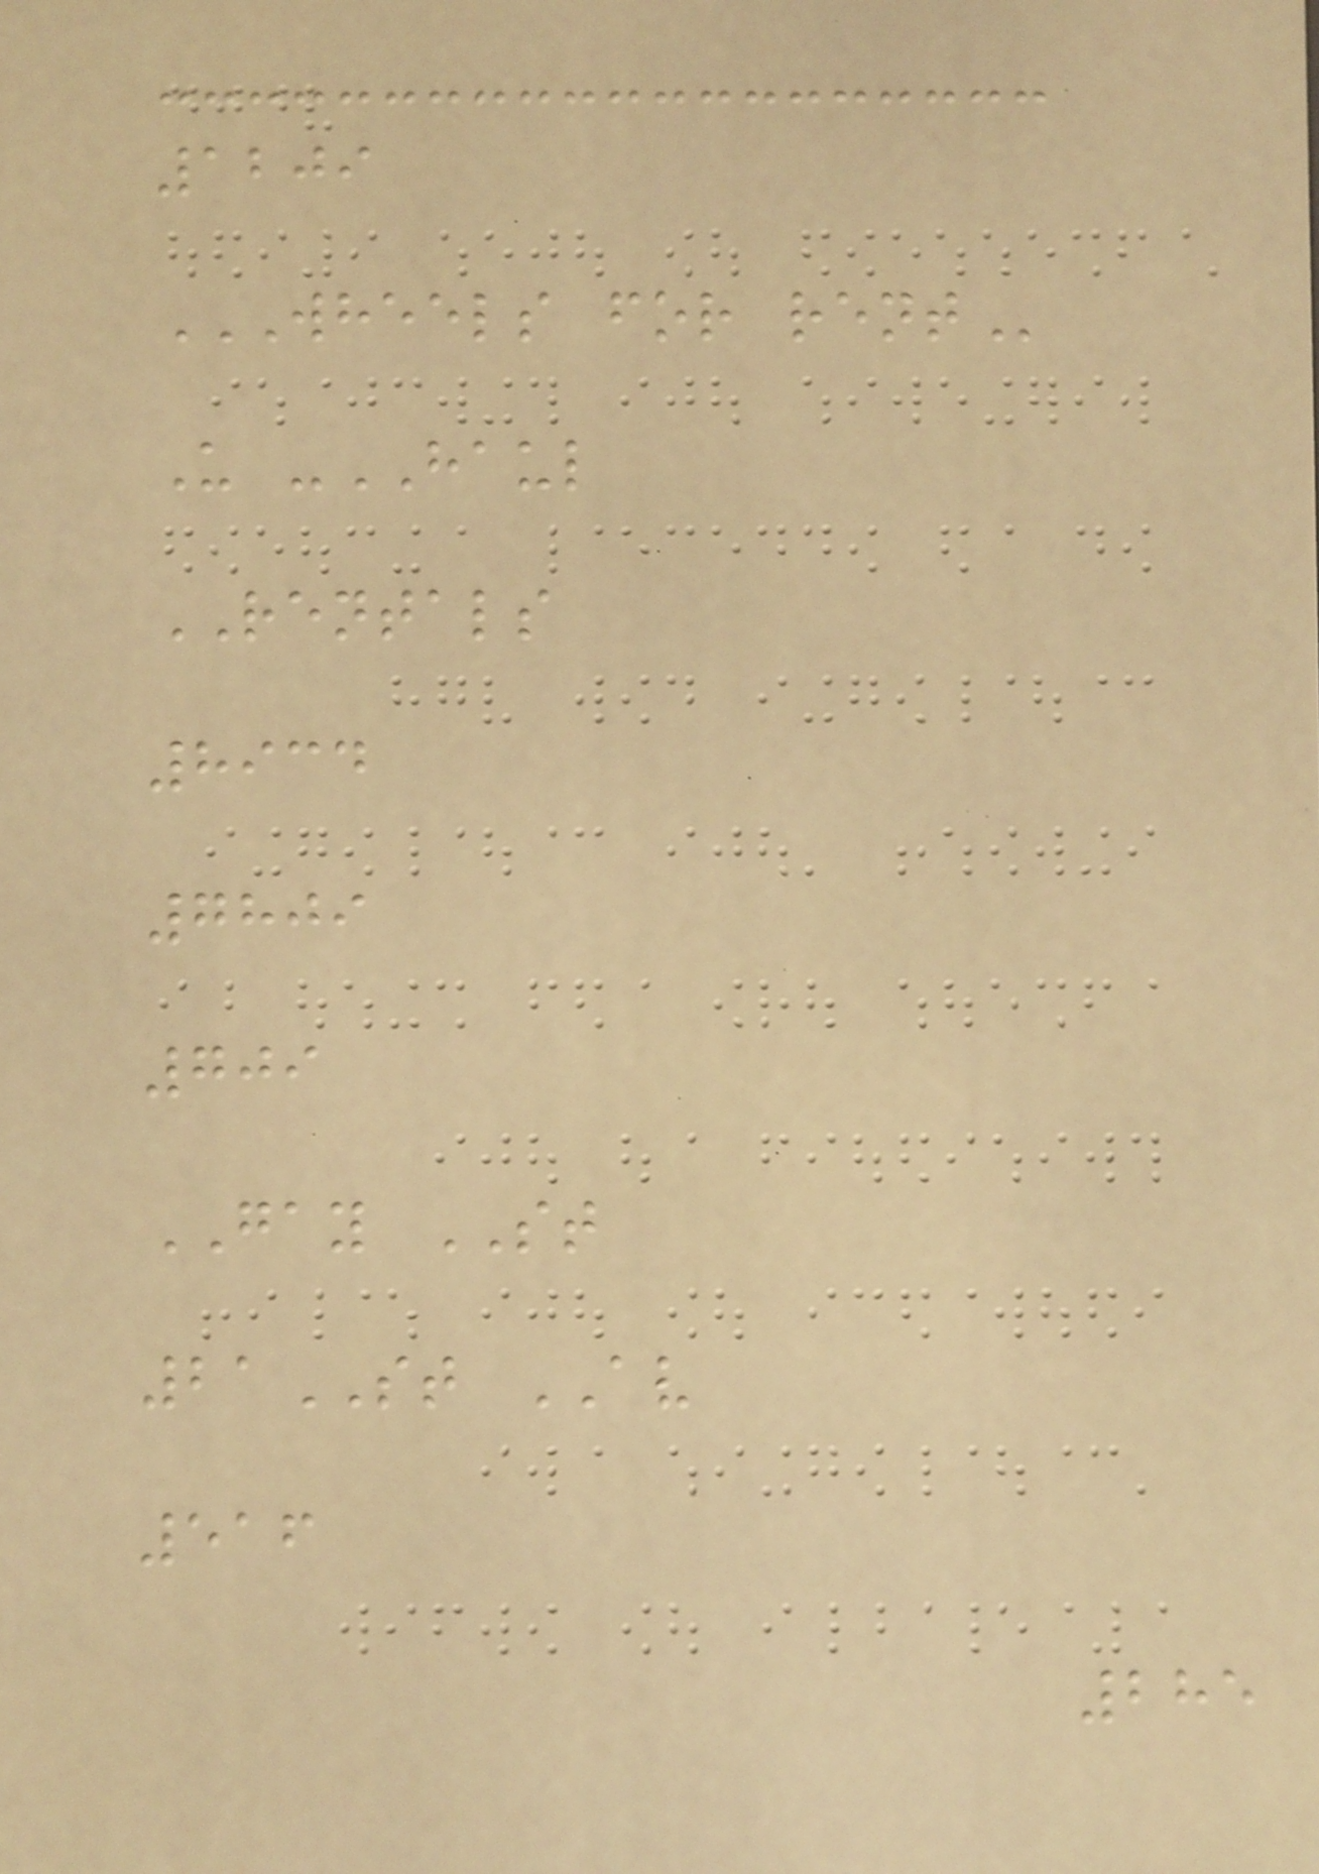1209
WHEELS FOR RENT
U -HAUL
RENTALS
8934
7809
709
GAY ST
21ST AV
516
285
